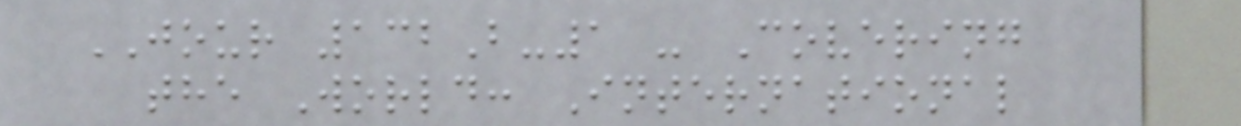JOUR 132B-1 - Covering
the World: International
